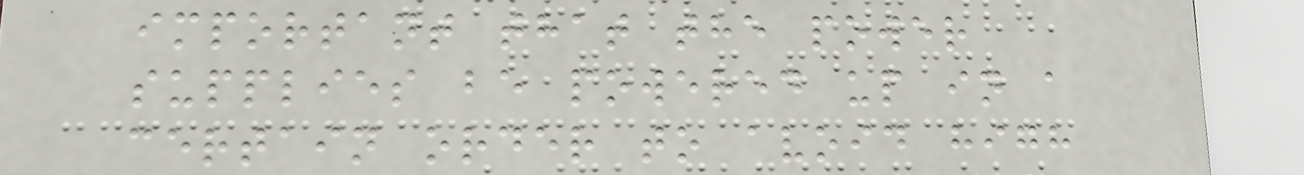important that the power
supplies be powered up in a
certain order to avoid high
